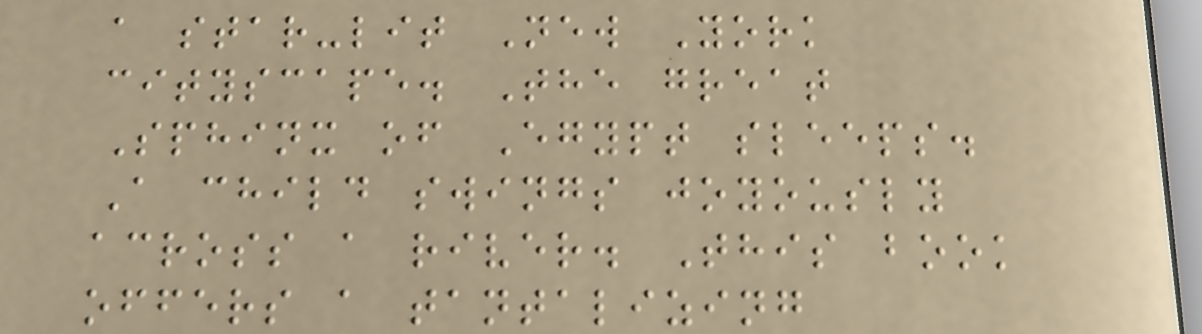a star-lit New York
cityscape. The great
Sphinx of Egypt sleeps.
A child swings joyously
across a river. This book
offers a tantalizing
